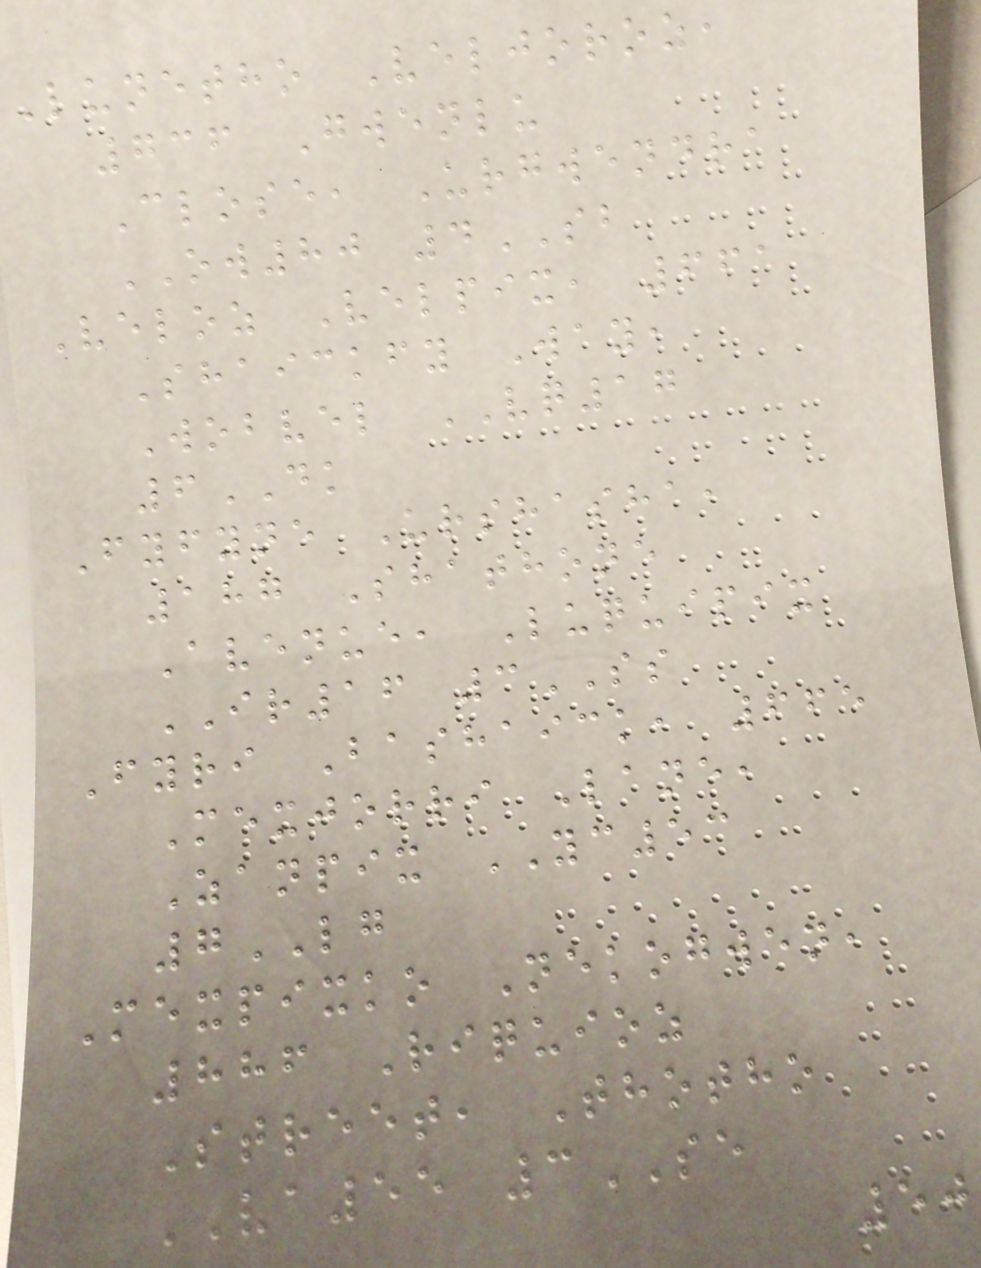Lunetho Veljoroz,
736 Gwenlu
Close, Urgwendra
OW80 4SB
Veloz Velpix, 661
Shaickfy Way,
Wobvel VQ17
6DK
Fyfyne Urshasha,
187 Shathone
Avenue, Luquipix
IR16 3SS
Fyri Bashaick, 665
Mexjorri Lane,
Zanpix YC53
7LG
Mexpixko Nekogwen,
886 Riquioz
Street, Thotho
VA55 3SE
50
